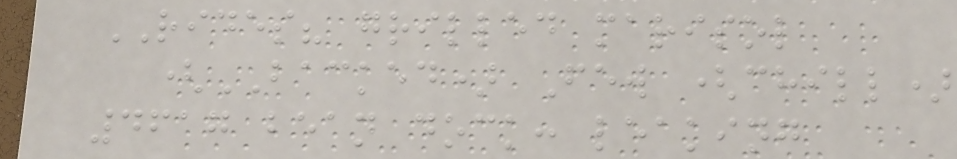RIDES? grilled marisol
(BACKED) Few (chill)
4617 bean dock: leaking
